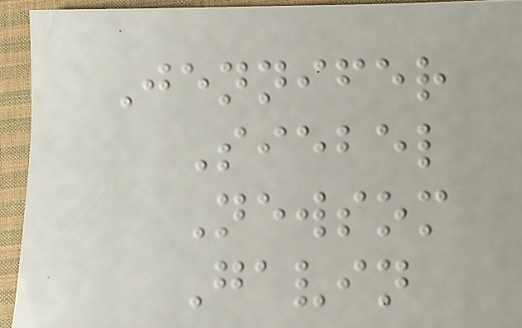Jennifer
Siebel
Newsom
Gavin
